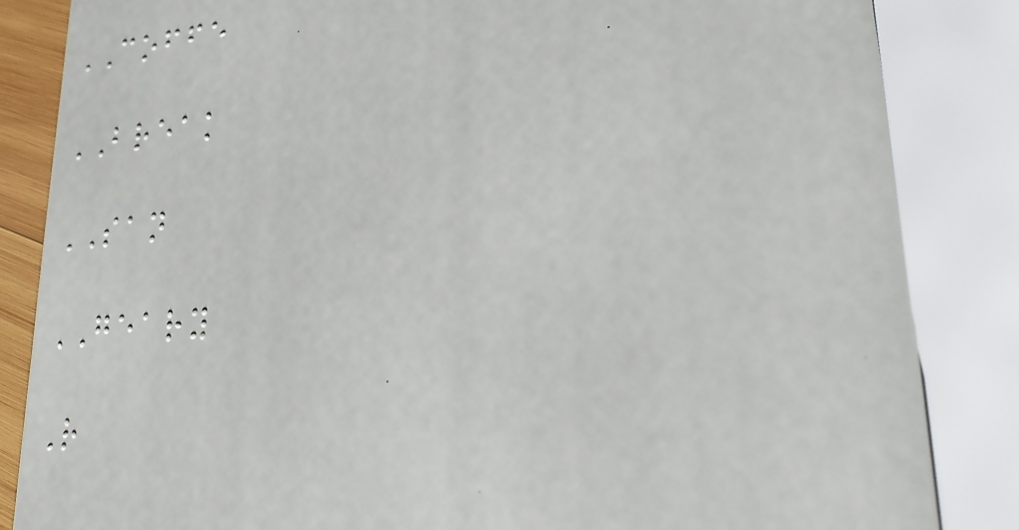COFFE
BREAK
SAN
GEARY
R
